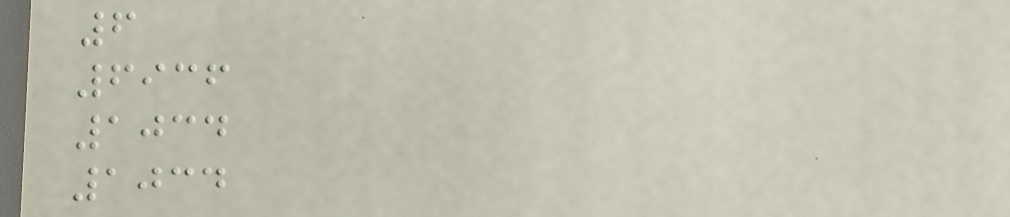6
6936
1034
1034
